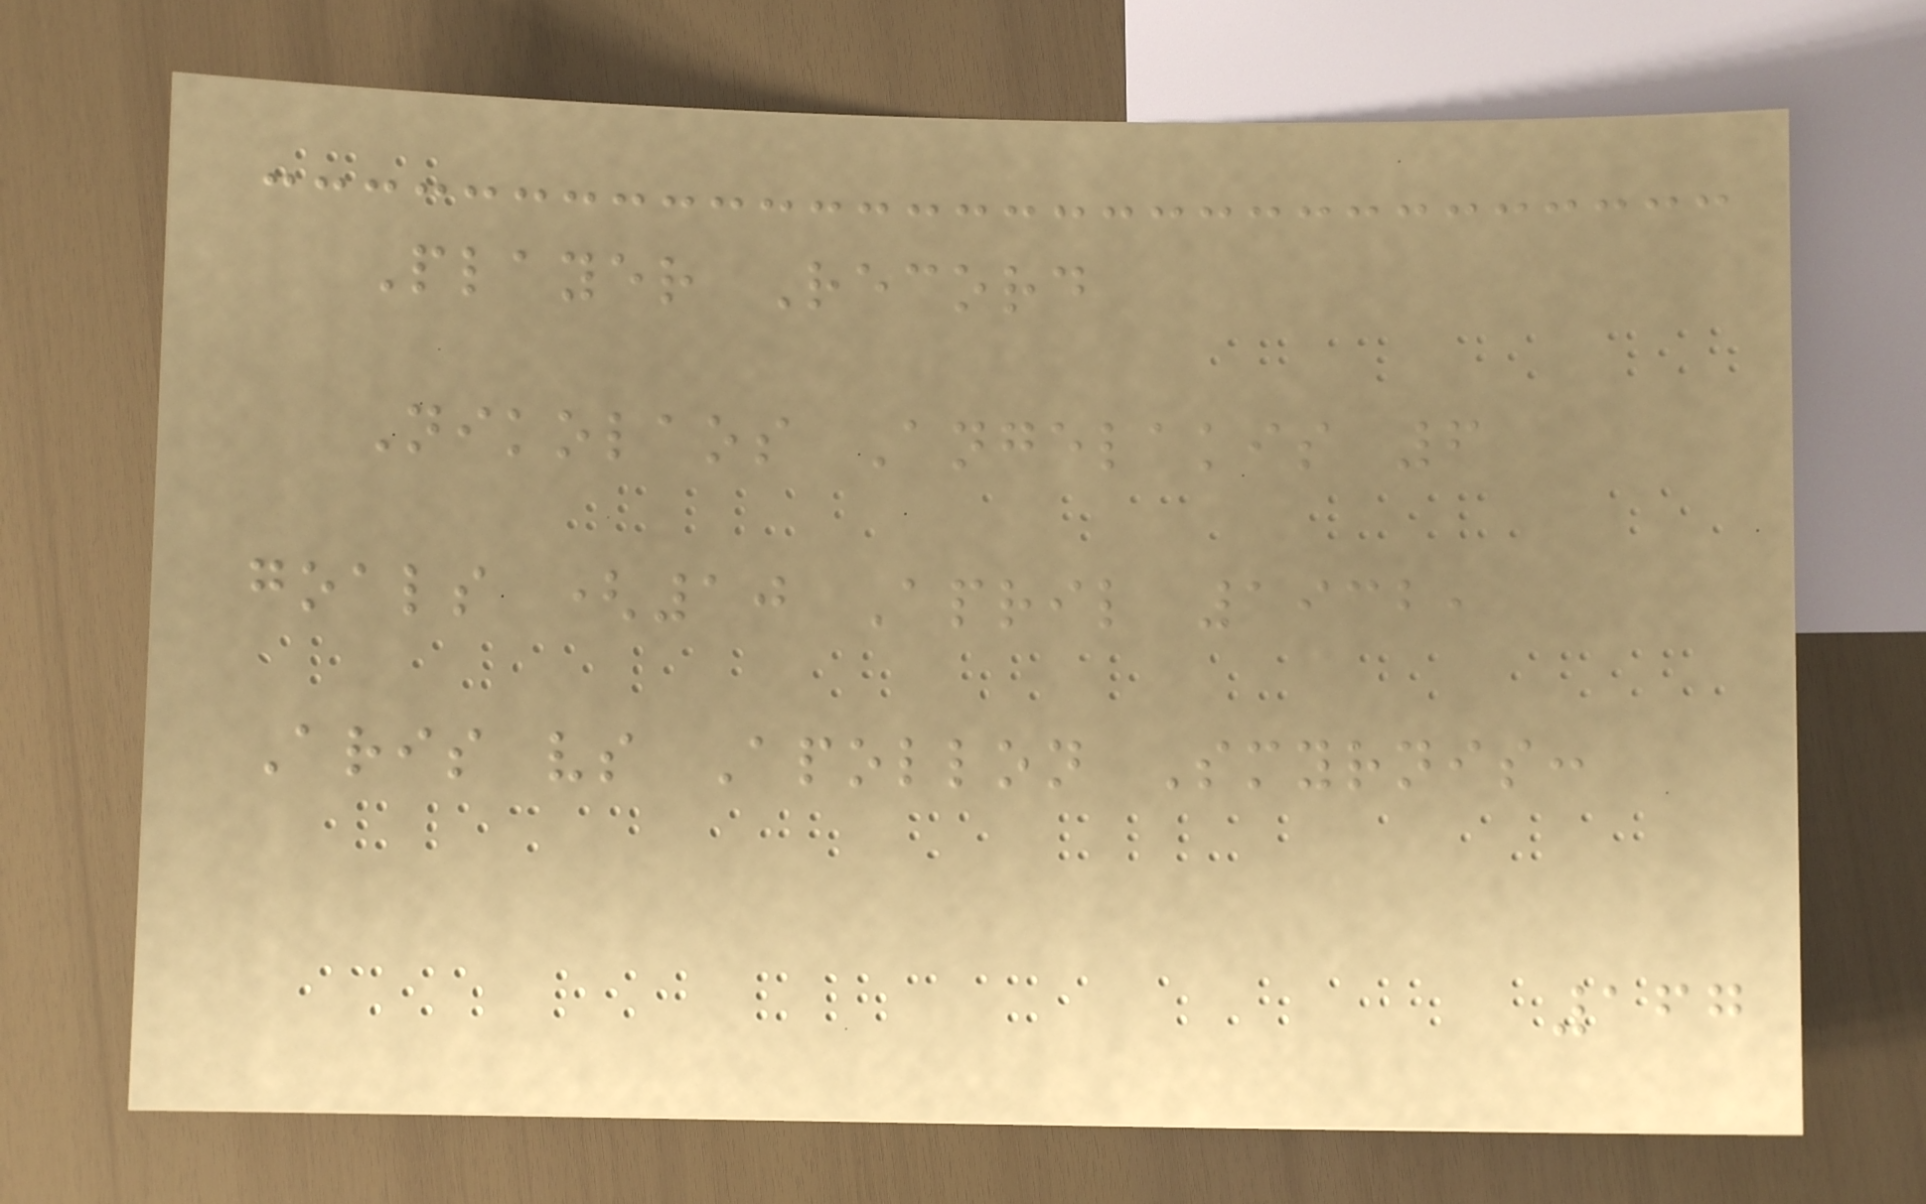Player Record
Nikolaos Angelakis 6
goals (10 April 1932,
Aris vs Apollon Smyrnis:
167
